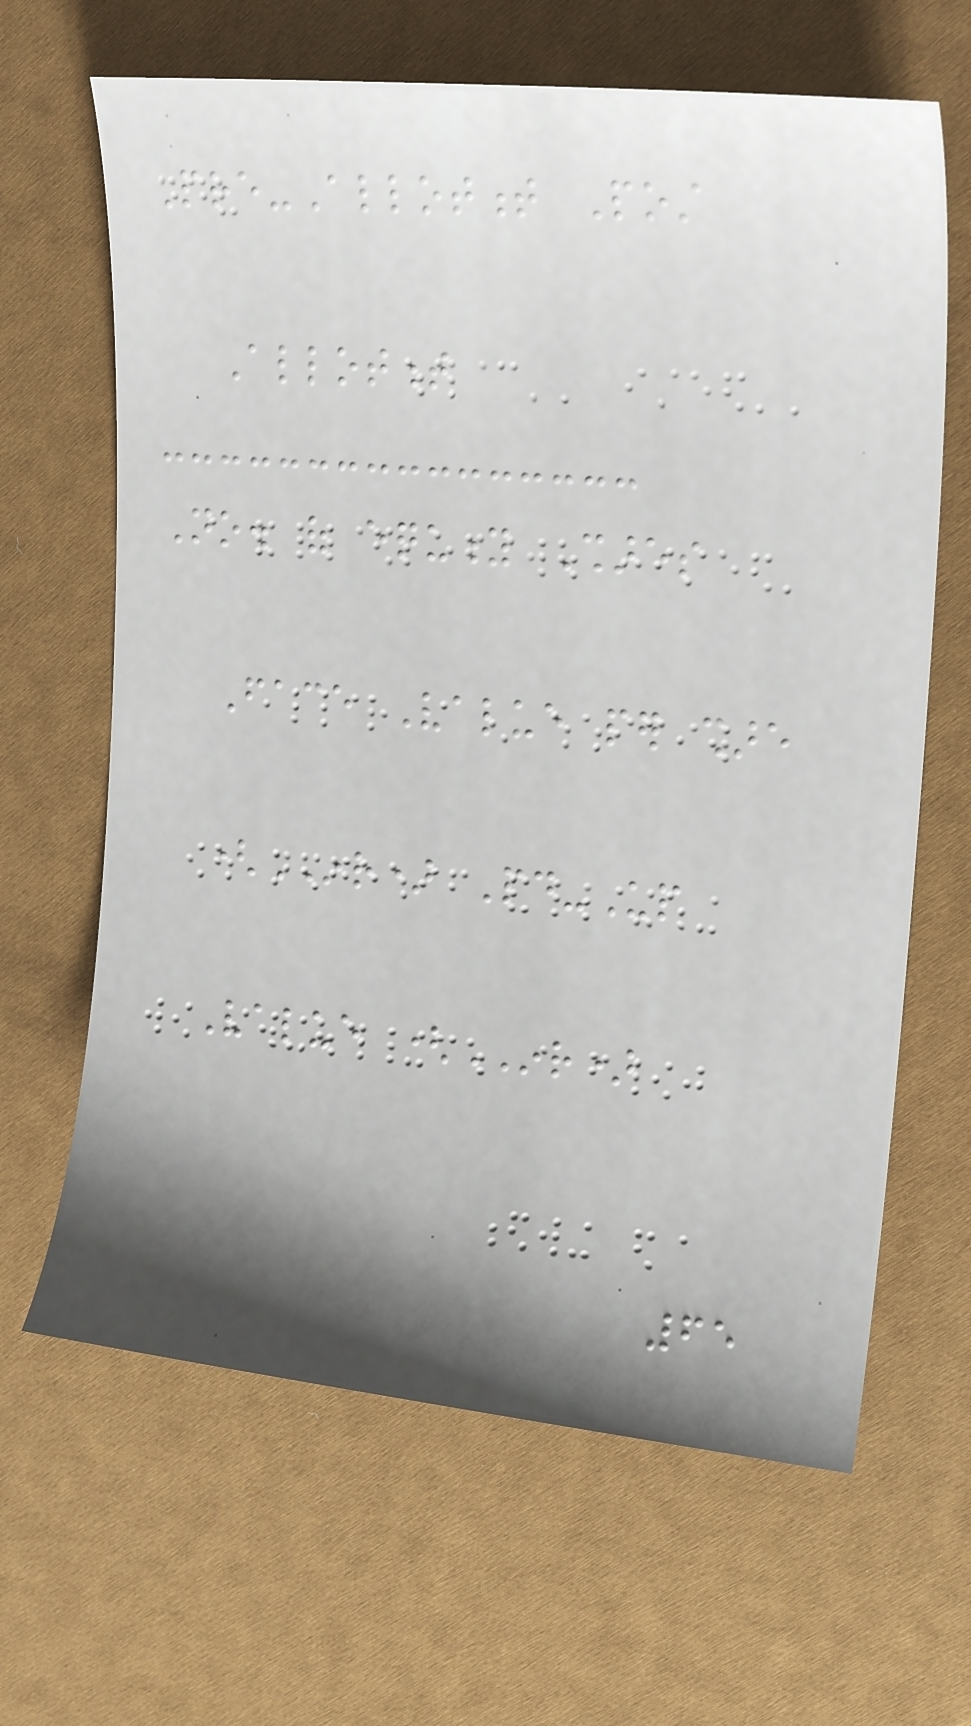Pre-Allotment Post
Allotment
No. of equity Shares
Face Value per share
(INR) Paid-Up
Value (INR)
65
